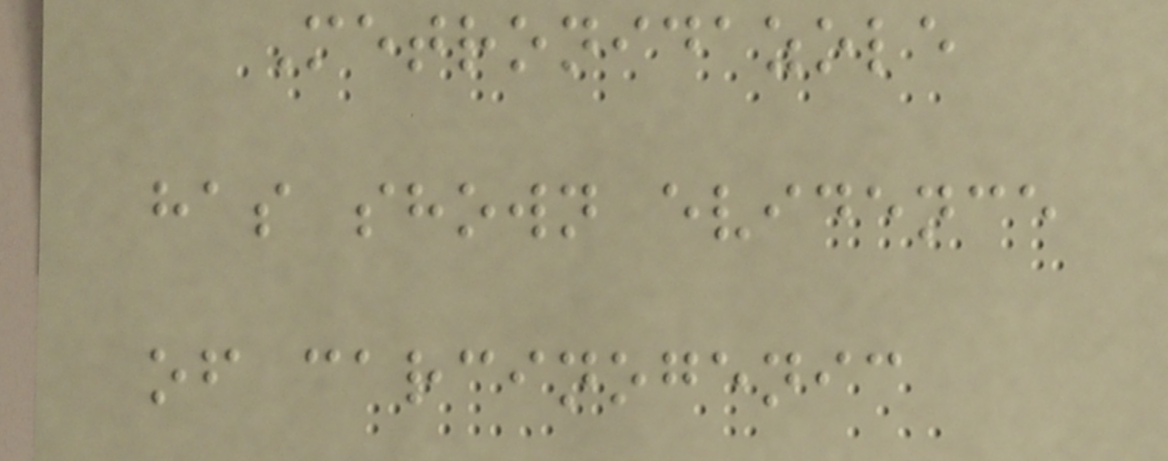Metronidazole
has shown evidence
of carcinogenic
